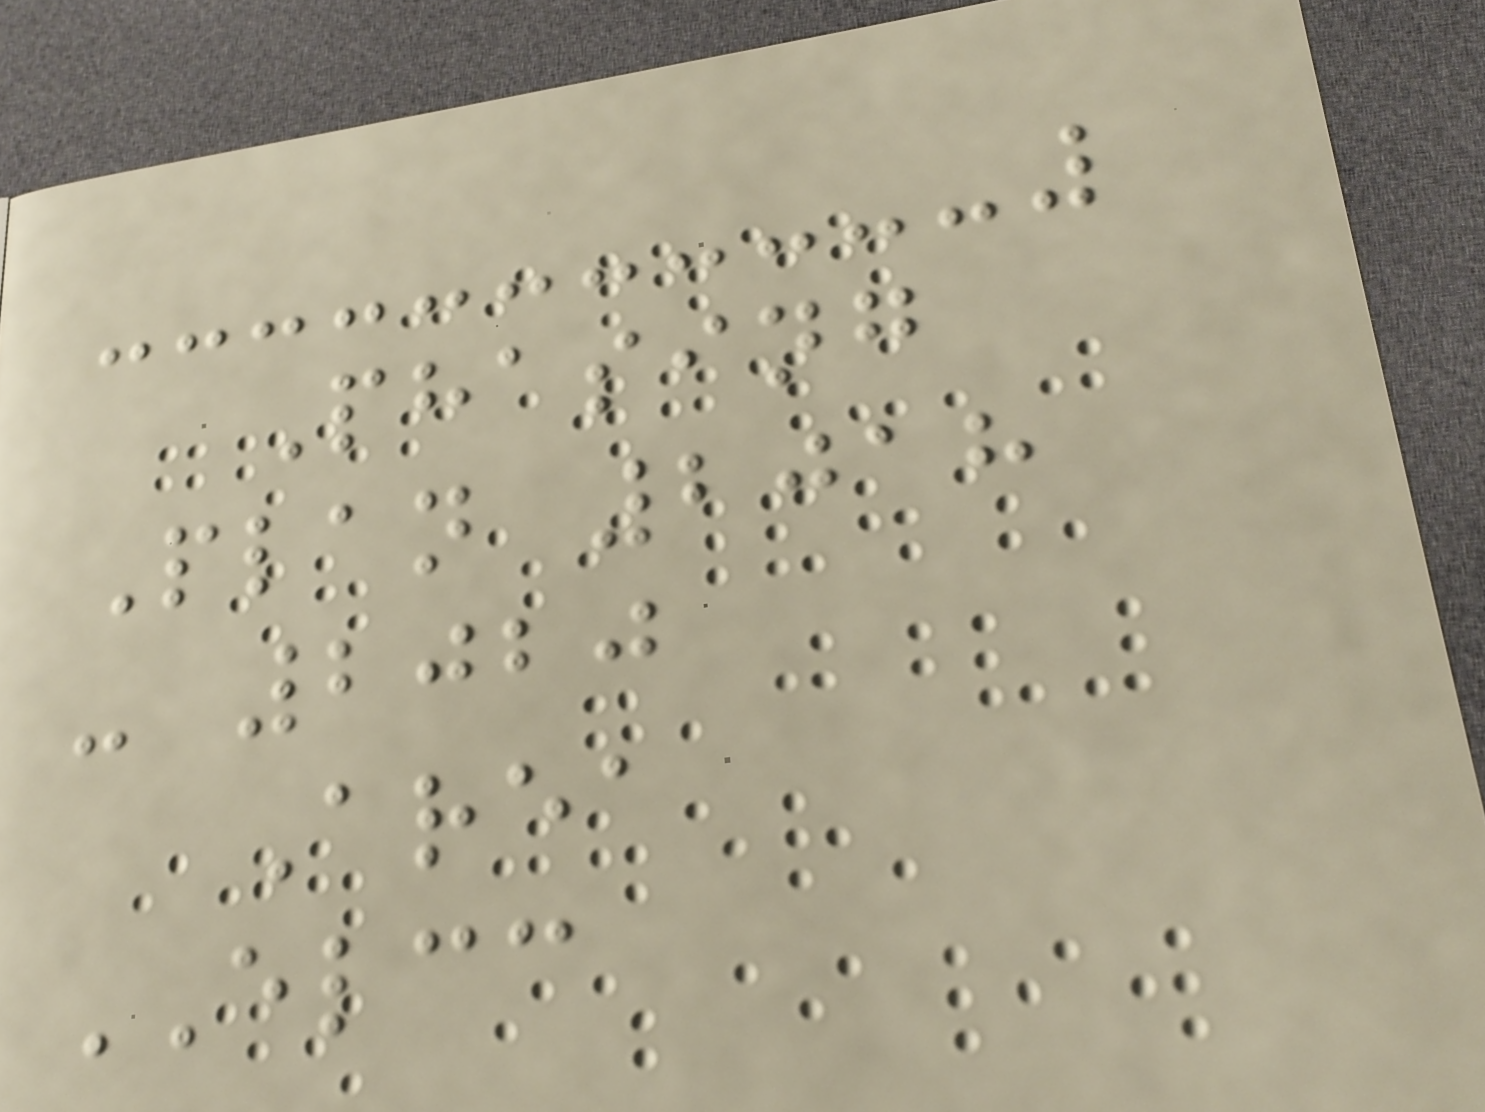Phasing
Plan 2018
- 2020
Area
ELCC
